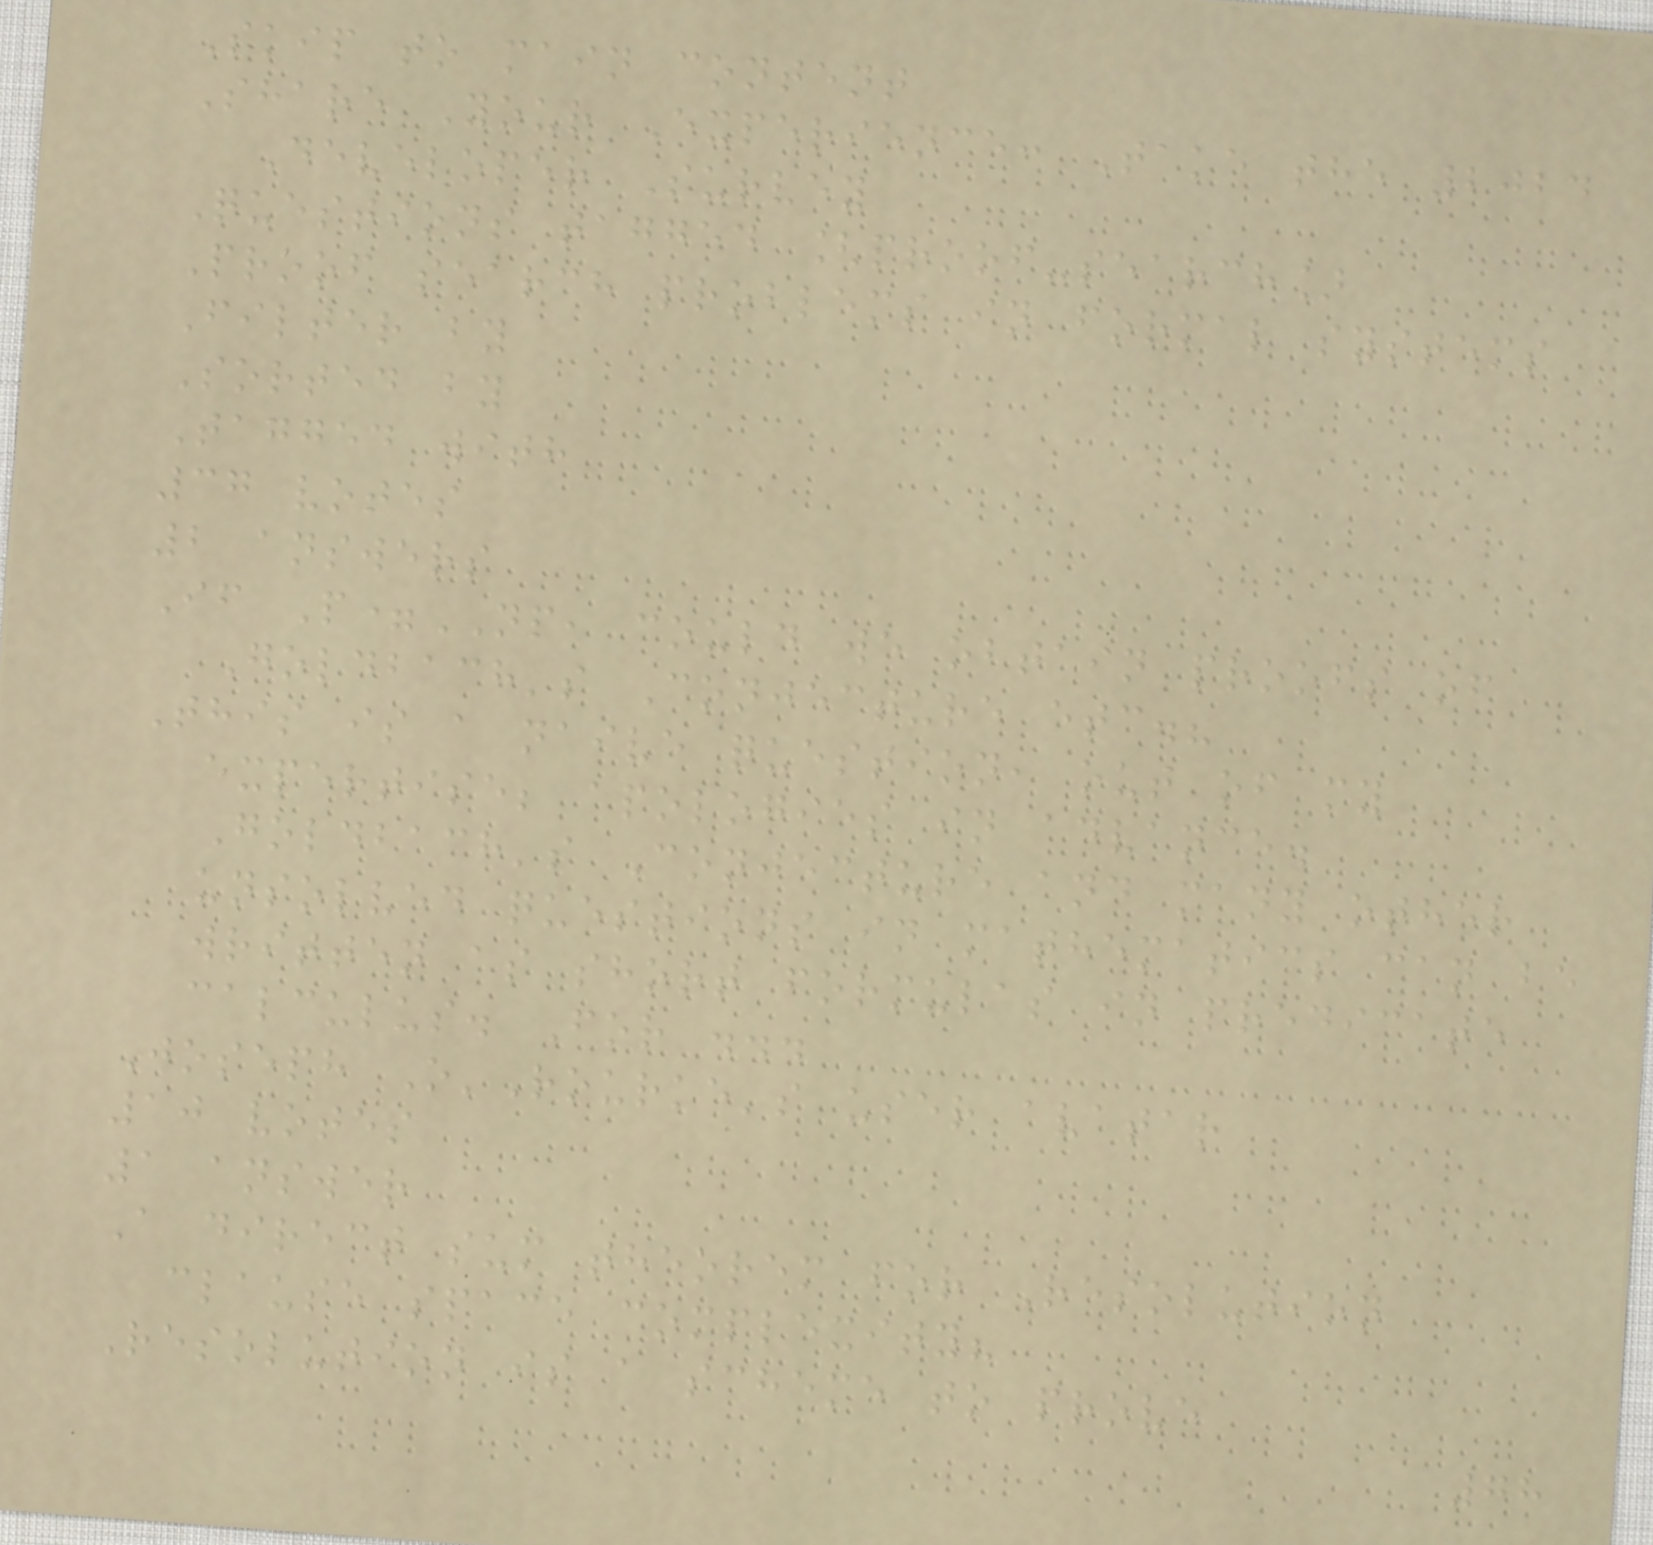Skip to main content
Share Your Experience: Take the 2024
Developer Survey
Questions tagged [proof-search]
Proof search problems in formal systems
Filter by
Sorted by
Tagged with
37 votes
2 answers
If P=NP, could we obtain proofs of
Goldbach's Conjecture etc.?
This is a naive question, out of my
expertise; apologies in advance.
Goldbach's Conjecture and many other
unsolved questions in mathematics can be
written as short formulas in predicate
calculus. For ...
Joseph O'Rourke's user avatar
10 votes
1 answer
A direct sum theorem for Resolution
clause space complexity?
Resolution is a scheme to prove
78
